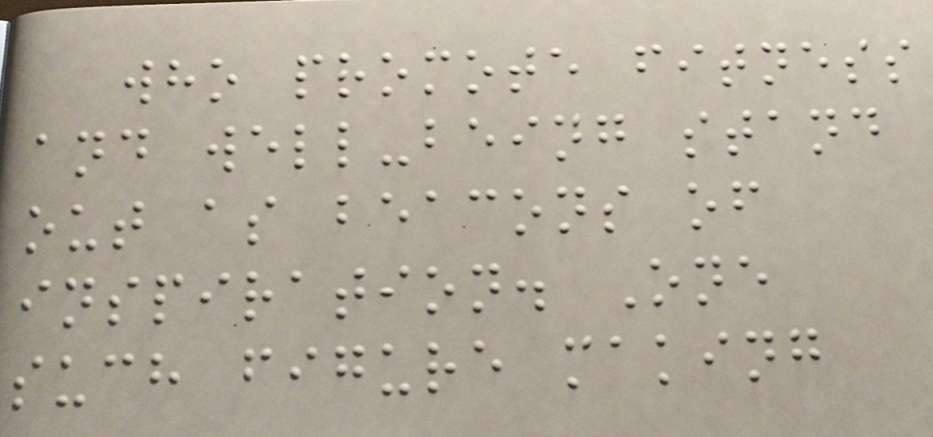who promote fitness
and well-being stand
out as beacons of
inspiration. One
such figure making
